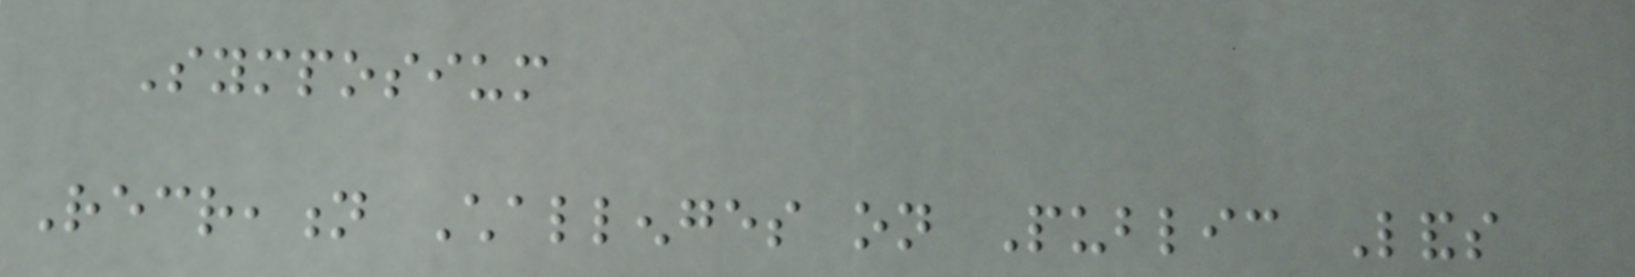Symposium
Recreation Challenges on Public Lands
